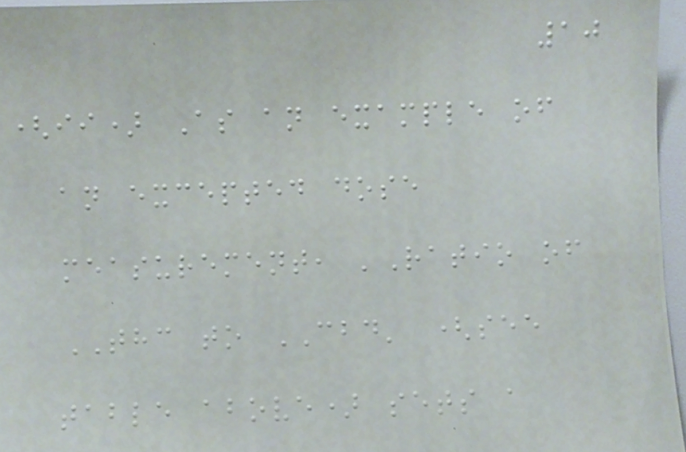10
(ii) As an example of
an excepted dose
measurement, 'Ratio of
THC to CBD' (see
table above) sets a
